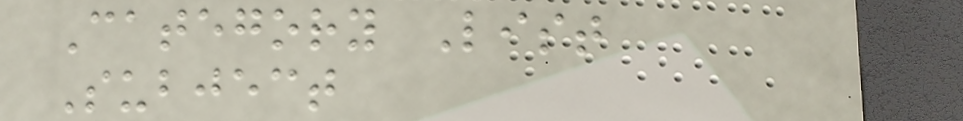Category List
Subject
